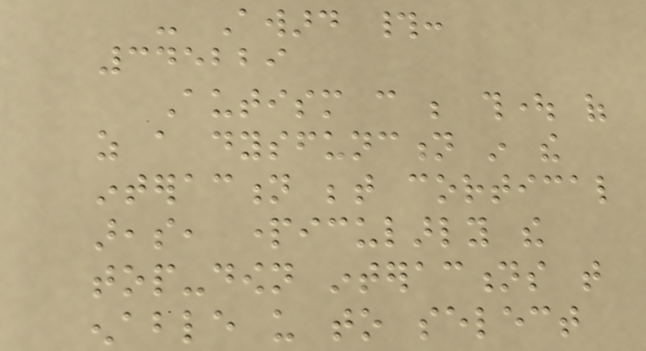- Award #:
345229
Autism can be thought of
as a dysfunction in the
interaction between cortical
areas, particularly the
top-down interactions that
enable us to select
